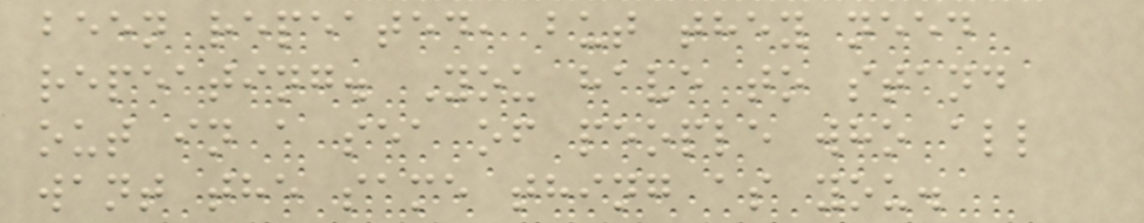been repeated, but they need
repeating. You have to stand
out in a sea of people who all
want the same thing as you.
